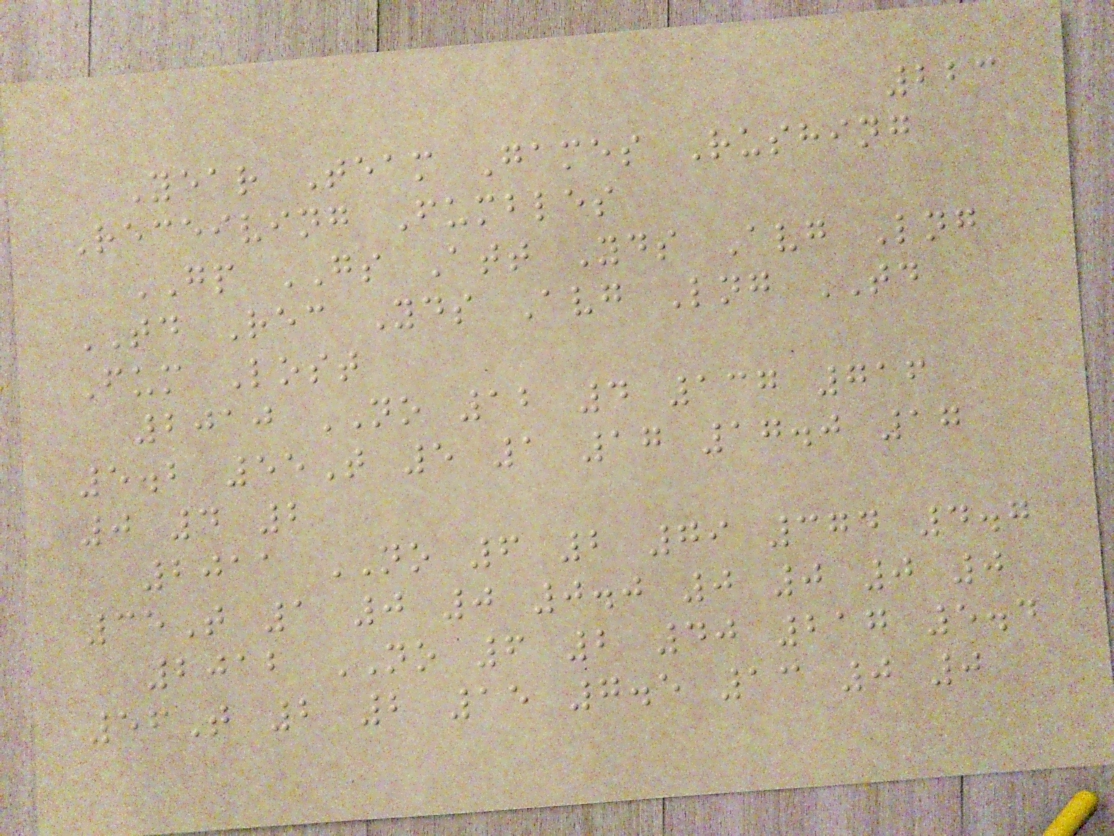223
Year Team Games Rushing
Receiving Fumbles
GP GS Att Yds Avg Lng
TD Rec Yds Avg Lng TD
Fum Lost
2010 NO 12 4 137 716
5.2 55T 5 1 17 17.0 17
0 4 2
2011 NO 6 2 79 374 4.7
35T 1 0 0 0.0 0 0 0 0
2012 NO 6 2 40 217 5.4
56T 2 2 15 7.5 13 0 0
